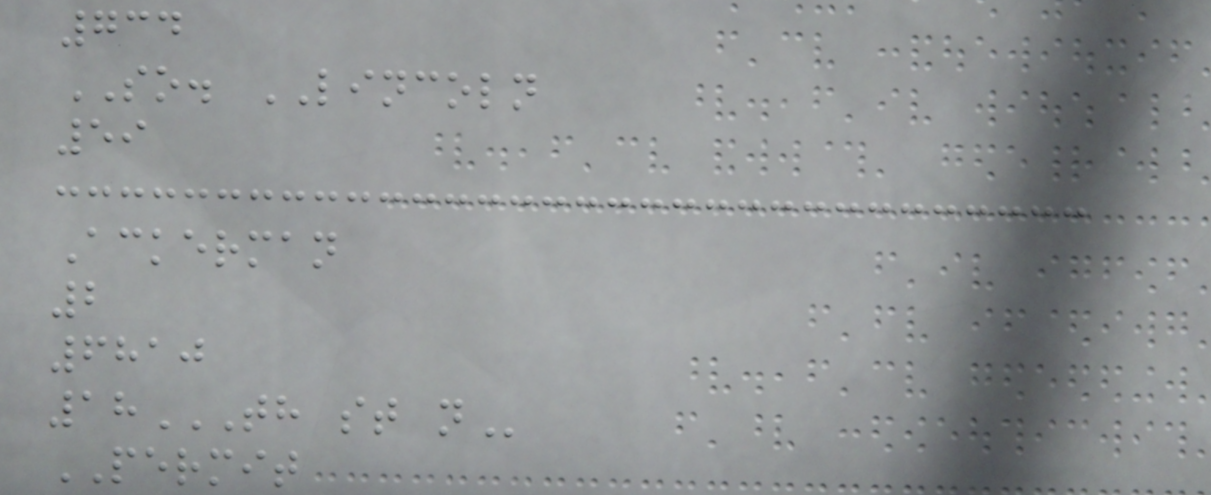734
SO. LINCOLN
59
Ackerman
2
6810
18TH ST N
PERMIT
